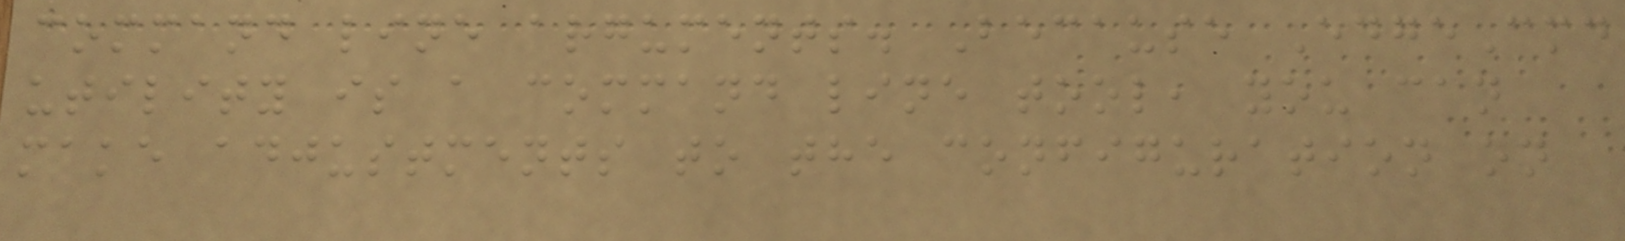command line arguments. Because EdgeCmd
utility is a command line tool, you can
make adjustments to the configuration on
